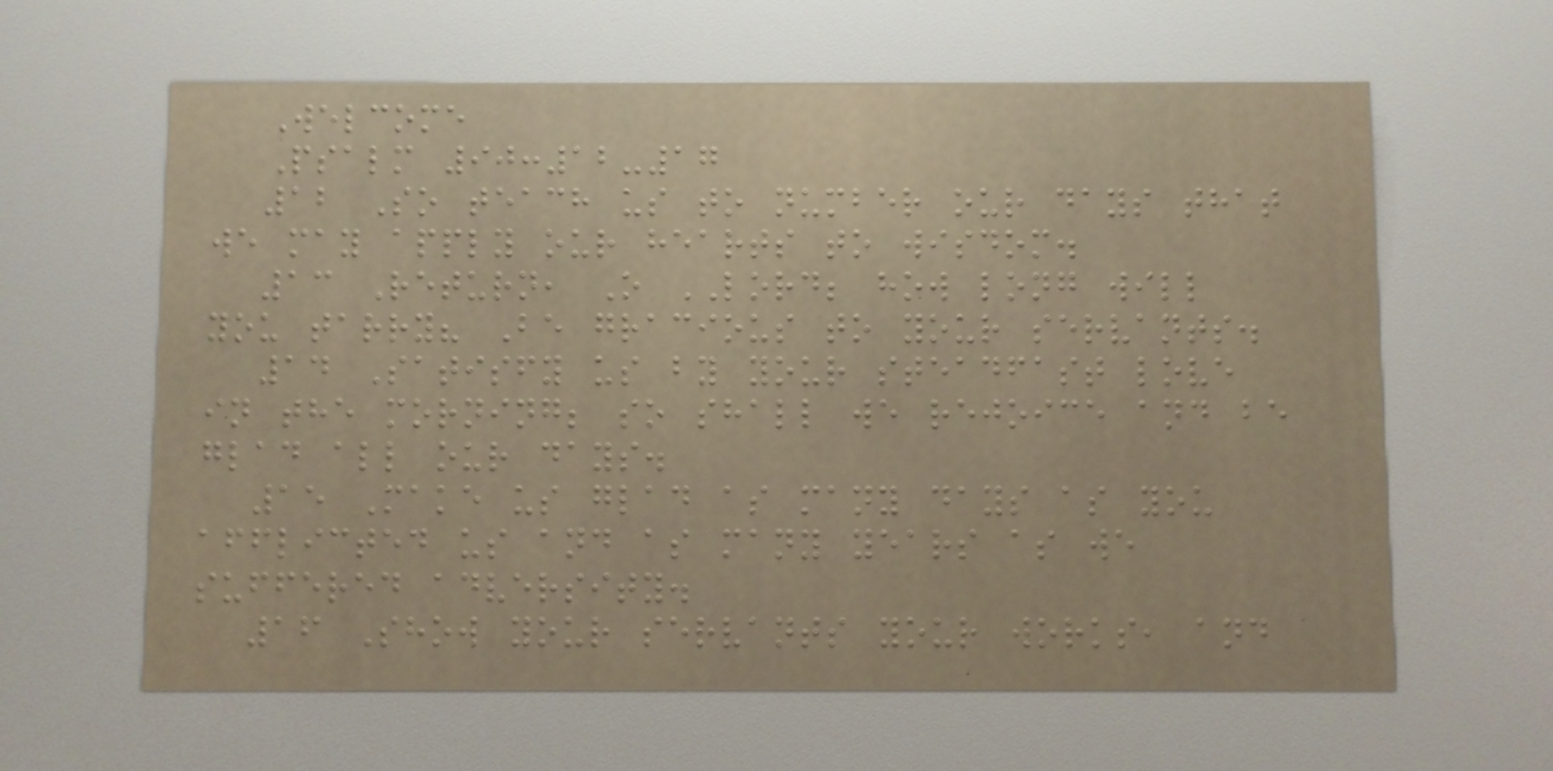Welcome
Psalm 90:12-17
12 So teach us to number our days that
we may apply our hearts to wisdom.
13 Return, O LORD; how long will
you tarry? Be gracious to your servants.
14 Satisfy us by your steadfast love
in the morning; so shall we rejoice and be
glad all our days.
15 Make us glad as many days as you
afflicted us and as many years as we
suffered adversity.
16 Show your servants your works, and
